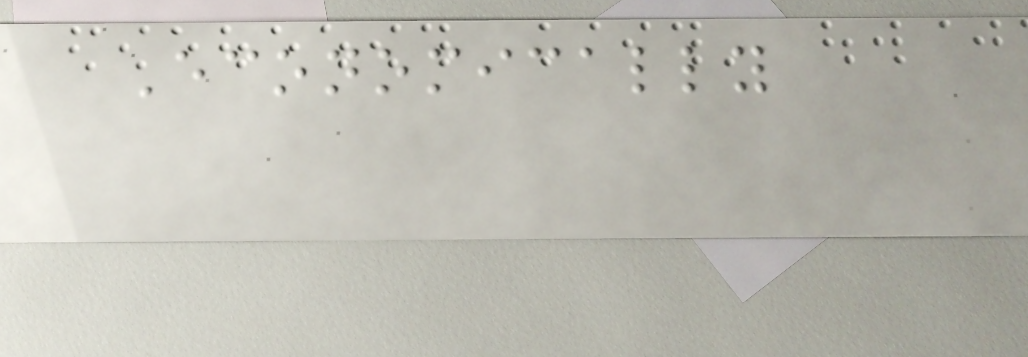Economically
